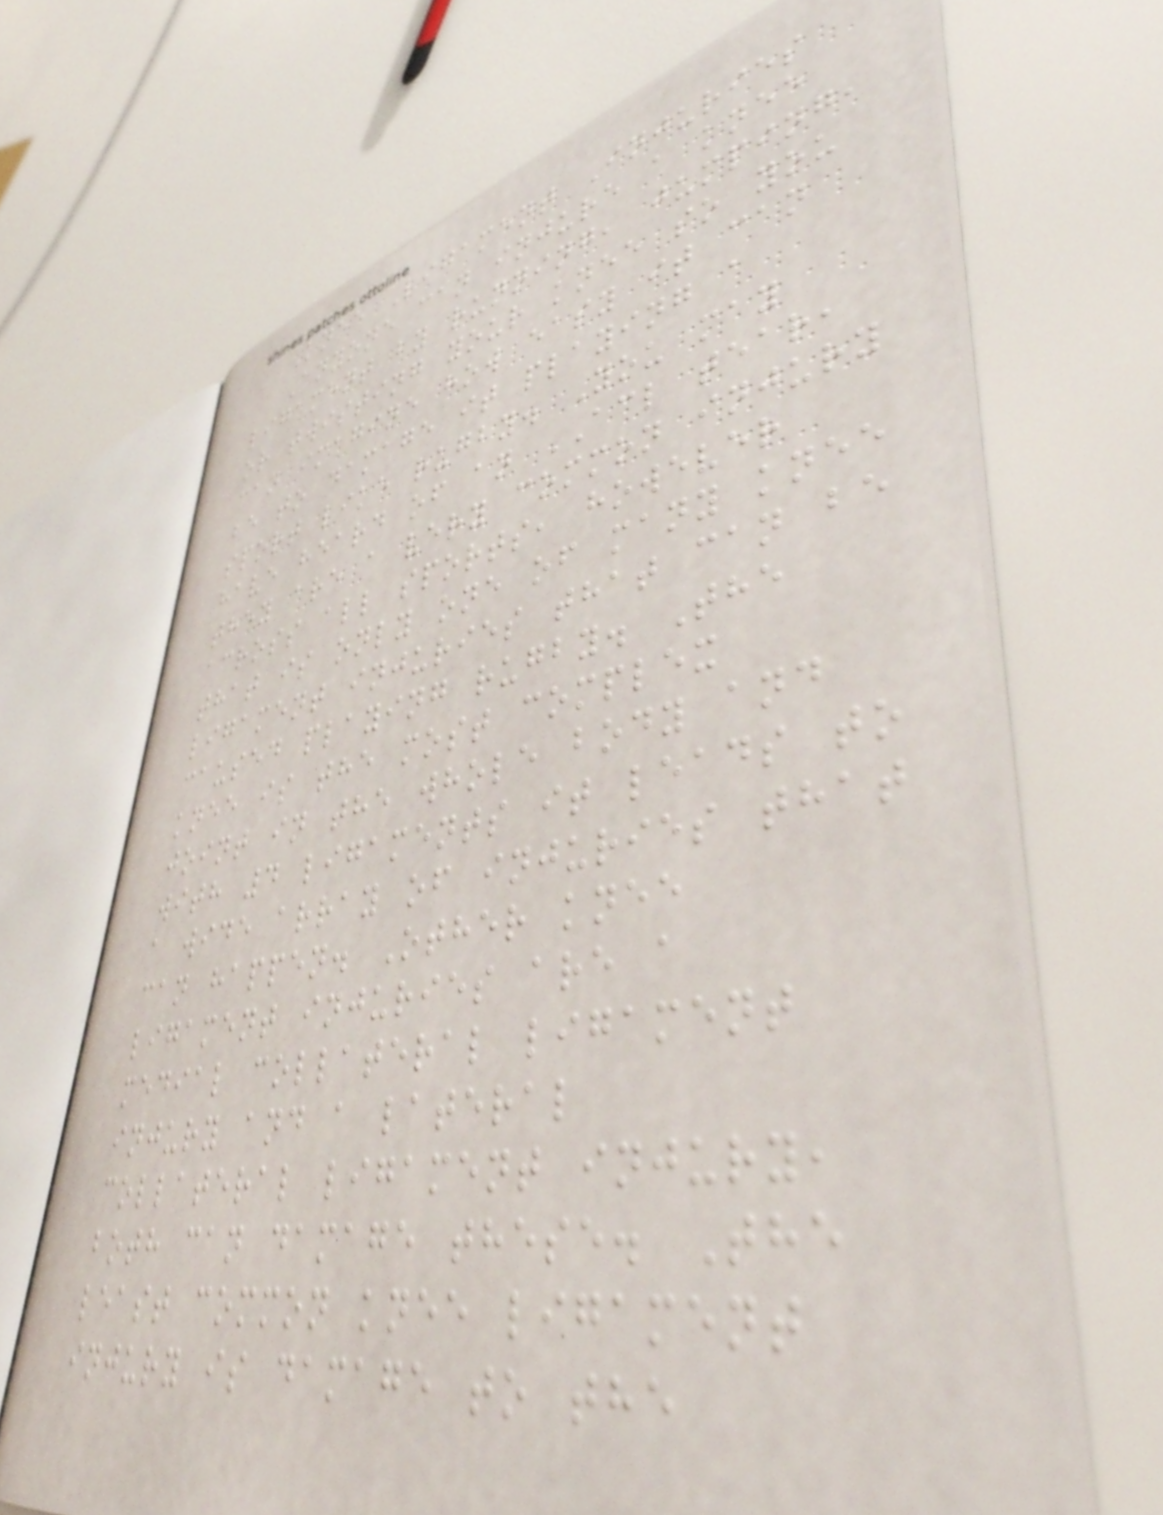Knee Ligament Injuries
Anyone can injure a knee
ligament by running, jumping,
or twisting your knee so you
can imagine how easy it can
be to damage it playing a
sport like rugby. You may
have heard of an ACL tear,
they are a very common injury
across all sports, however
that is only one of many knee
ligament injuries that can be
caused playing rugby. The
knee is the most complex
joint in the whole body and
with 4 ligaments it leads to
a wide array of injuries that
can happen. Other knee
ligament injuries are a
medial collateral ligament
injury and a lateral
collateral ligament injury,
both can damage these. The
least common knee ligament
injury is damage to the
